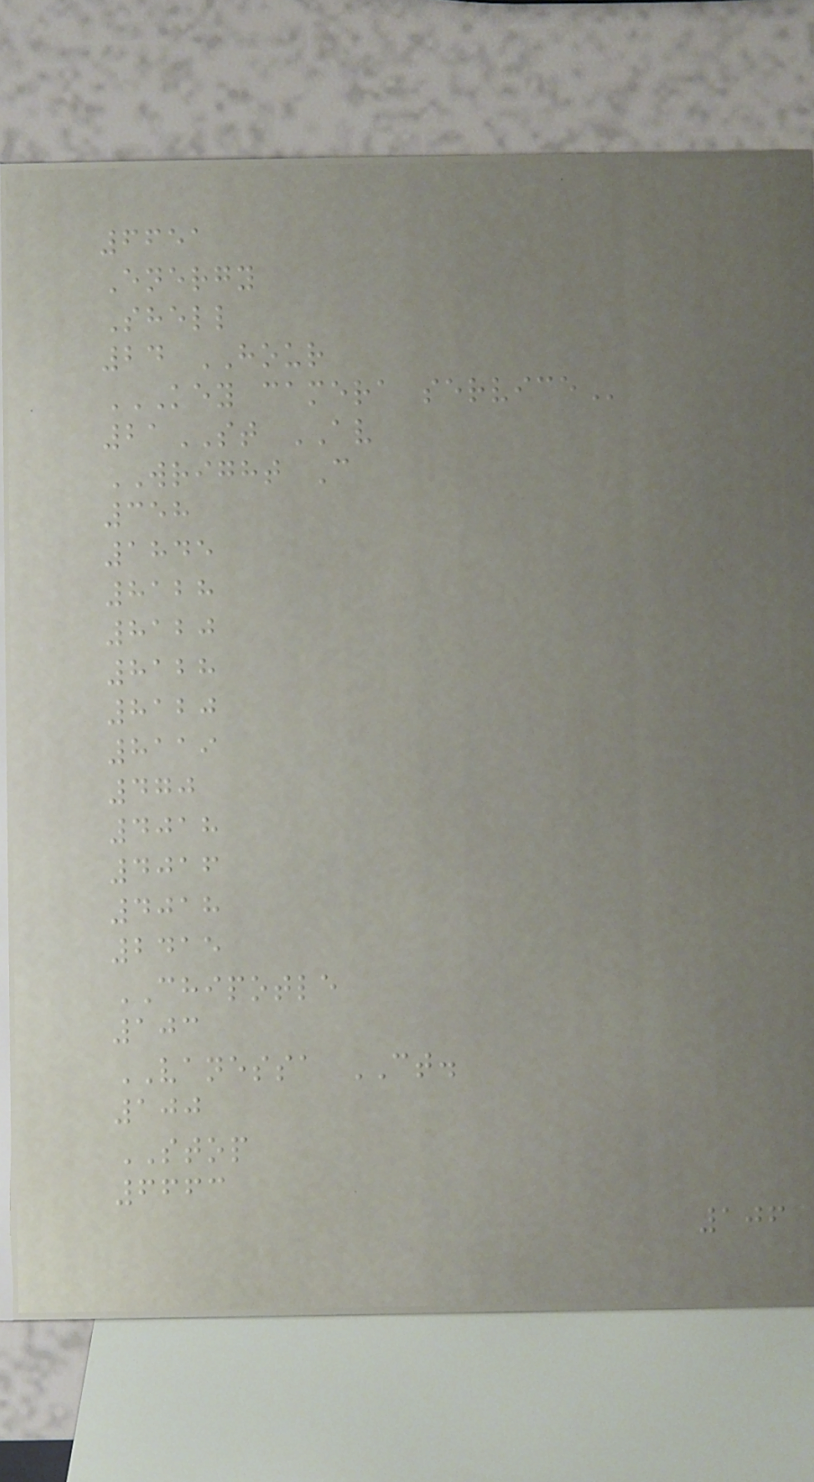6651
Energy
Shell
24 HOUR
KEY CAMERA SERVICE
21ST AV
WRIGHT C
358
1845
8128
8120
8128
8120
8119
470
4018
4016
4018
2415
CHIPOTLE
103
VANESSA CT.
100
STOP
6663
106
